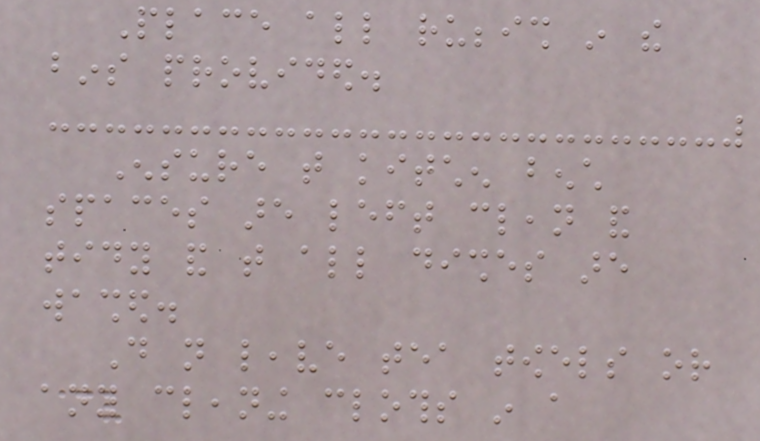Place all rubbish in the
bins provided.
Ensure that kitchen bench
spaces are left clean and
tidy and that all dishes are
washed.
Do not leave tea towels or
any cleaning cloths in a
